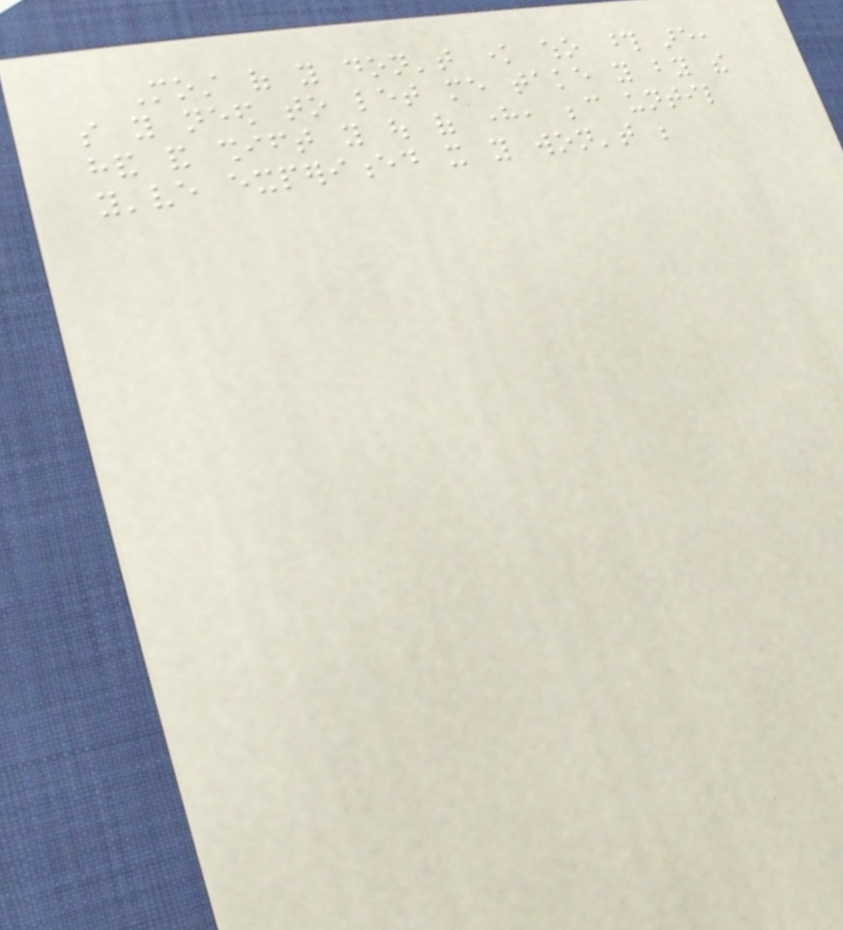Most of you don't know who those are,
so you need to let me take you by the
hand and shift you out of here, because until
you've experienced it you won't be
